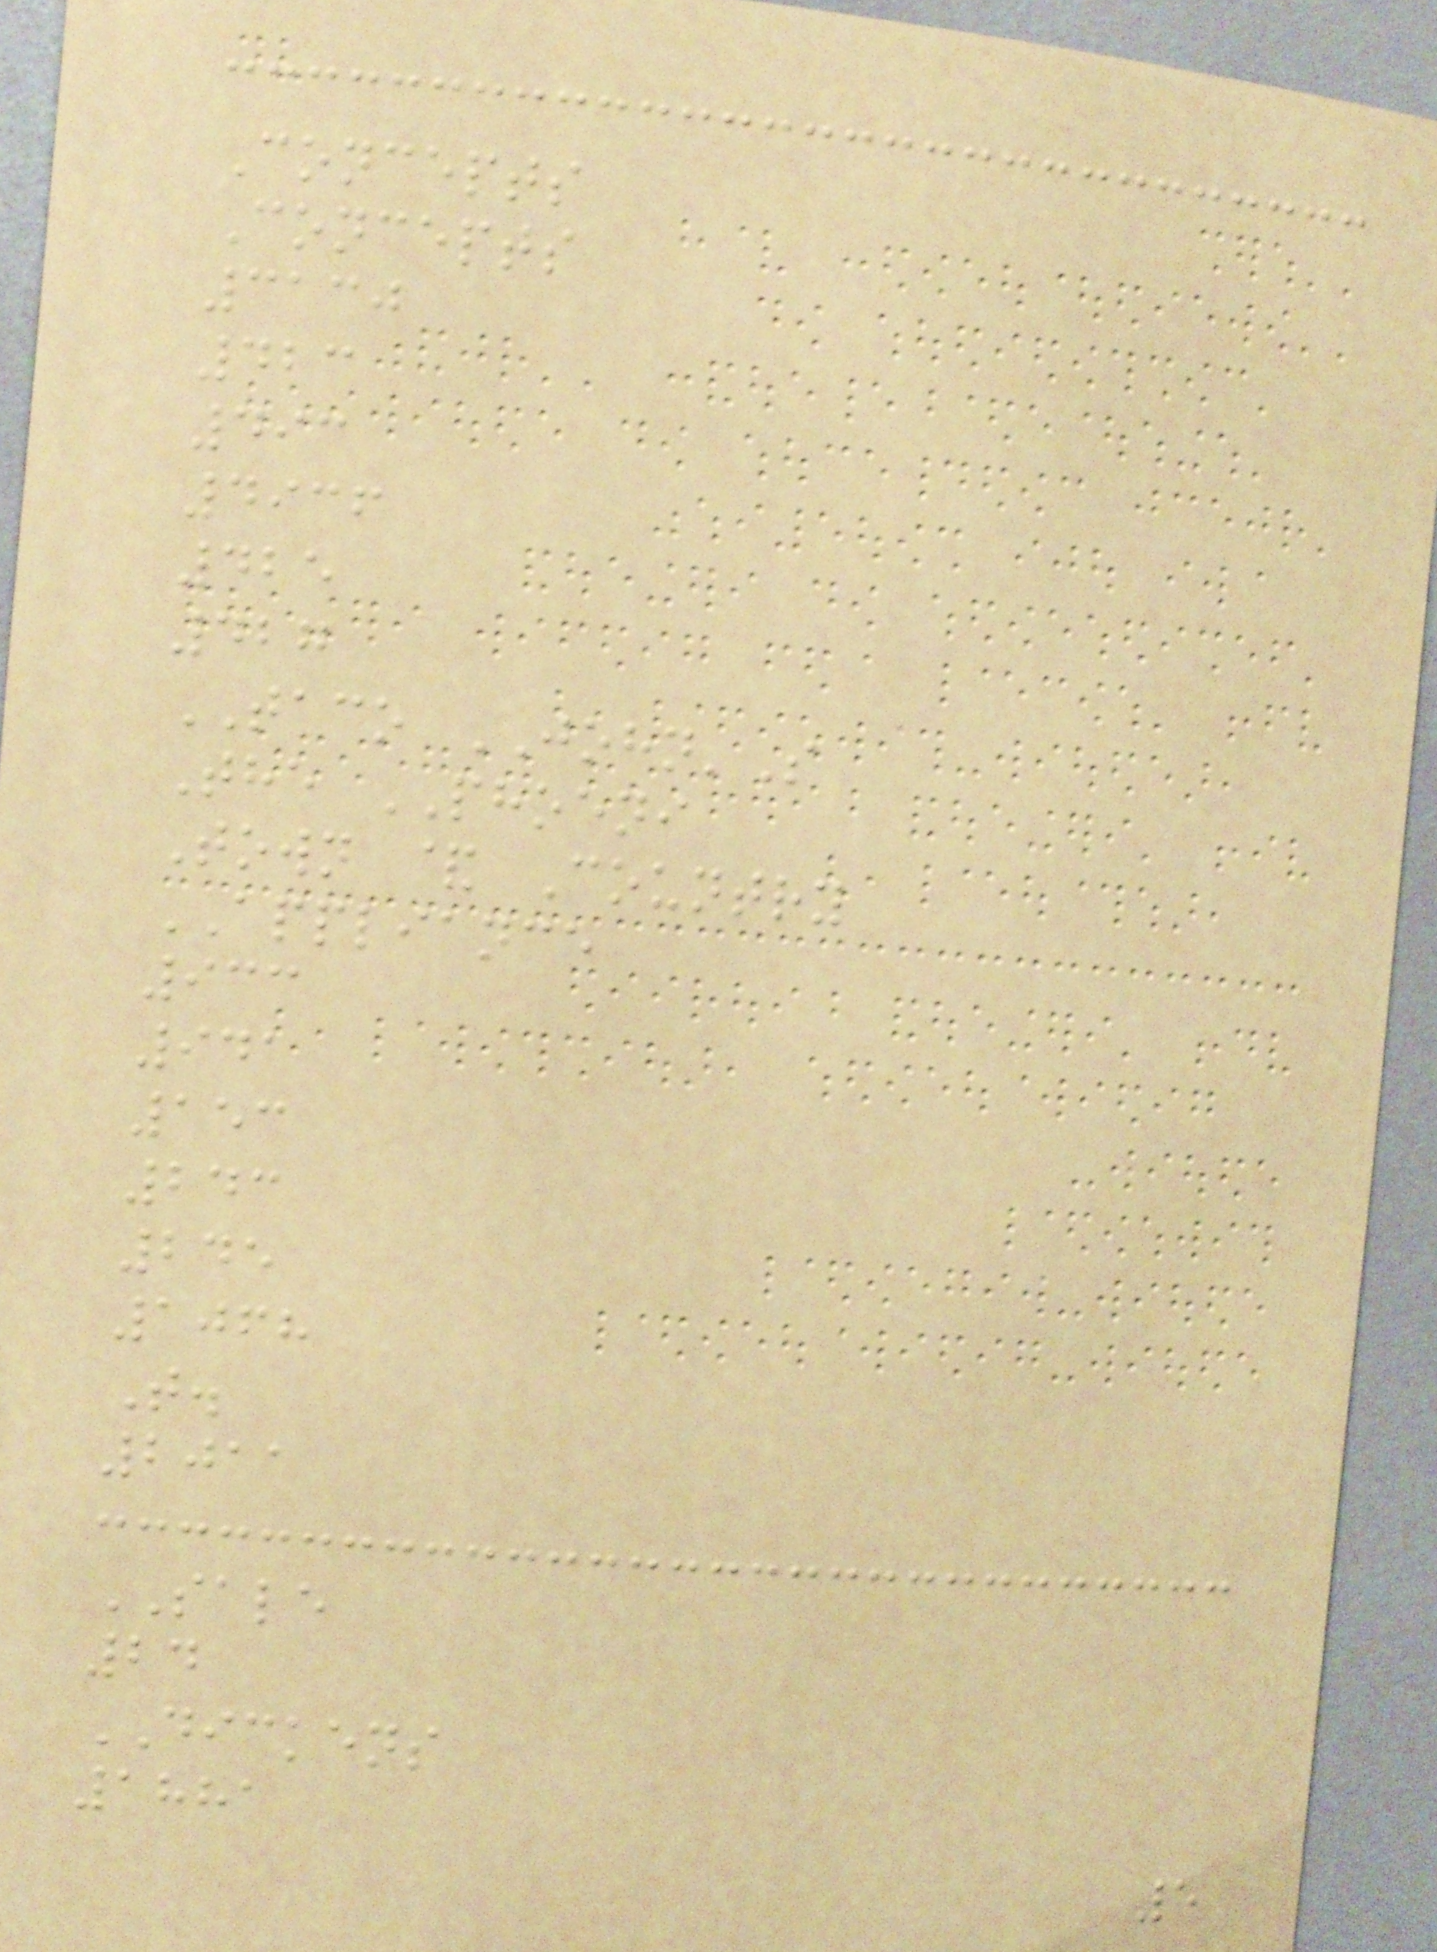Concepts
Concepts
3130
423
493
4936
425
427
TACO JOHN'S
The PHOENI
Town & Country
APPLIANCE
933
941
153
243
245
1068
T.
2011
SALE
24
DICKENS
1881
5
